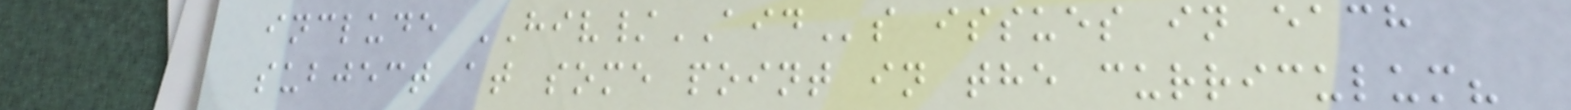include HIV/AIDs issues in each
subject at some point in the curriculum?
